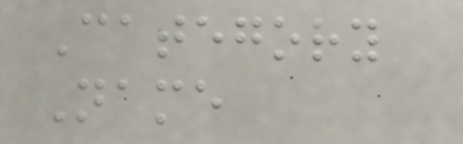Category
Name
